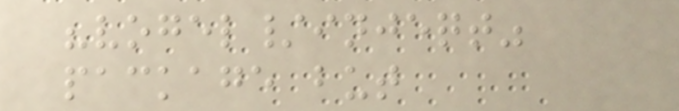"vogel/injeqt"
package but
